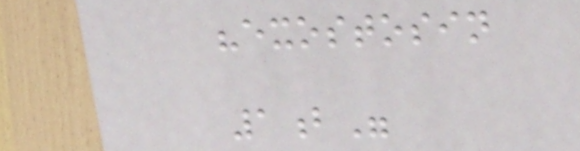"exostosin
1b"
